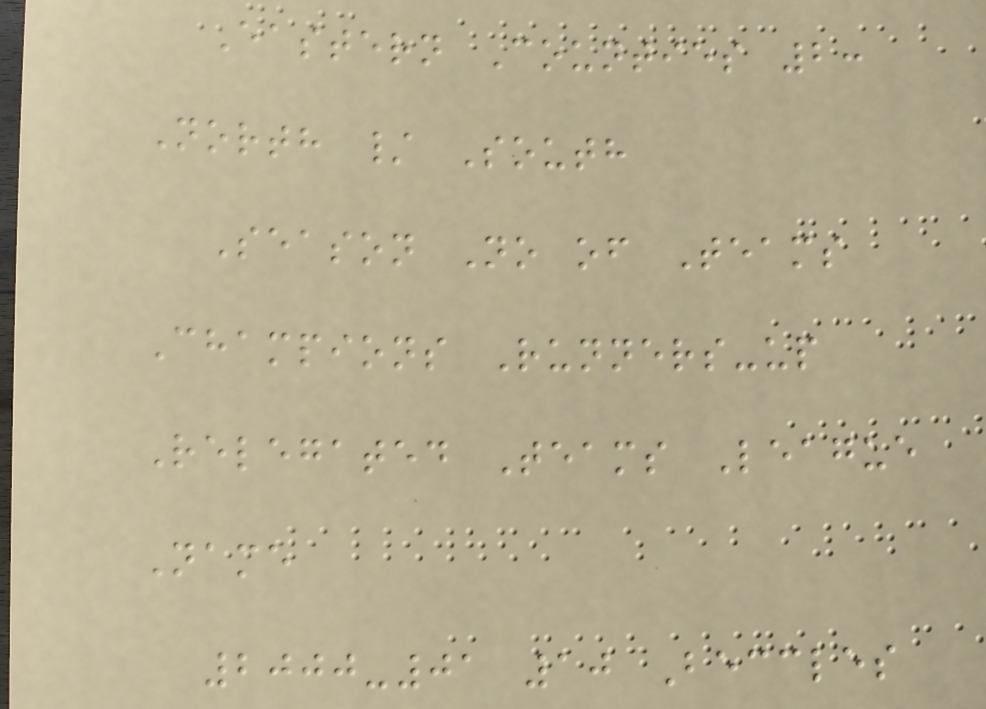Eastern Counties 2:
North / South
Season No of Teams
Champions Runners-up
Relegated Teams League
Name
2000-01 10 Beccles
